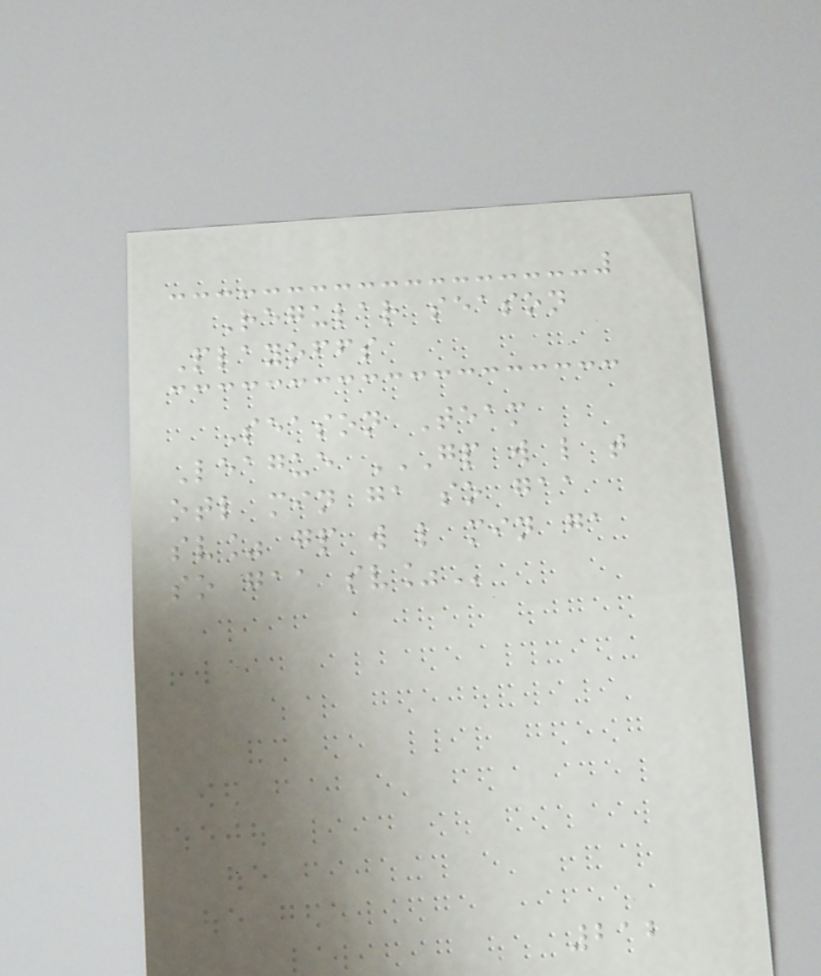Regular season
Playoffs
Season Team
League GP W L T
OTL MIN GA SO GAA
SV% GP W L MIN GA
SO GAA SV%
212
